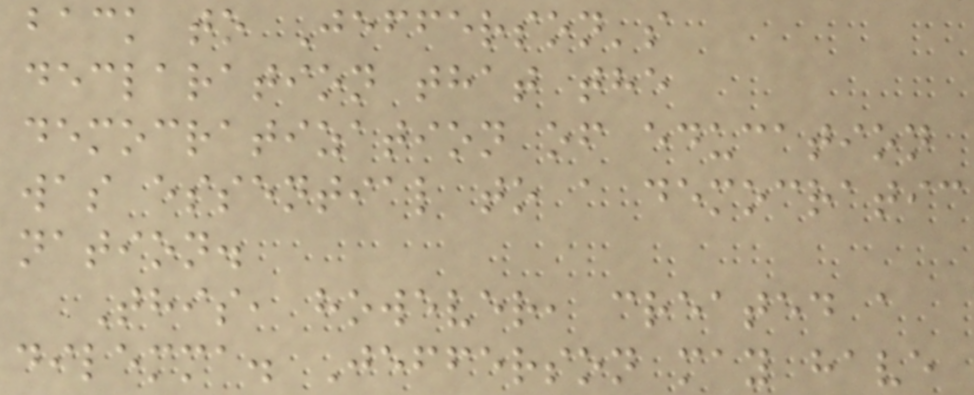back to Jefferson's
declaration that the
democratization of education
was essential to a democratic
nation.
This, however, created a
dilemma. Jefferson may have
